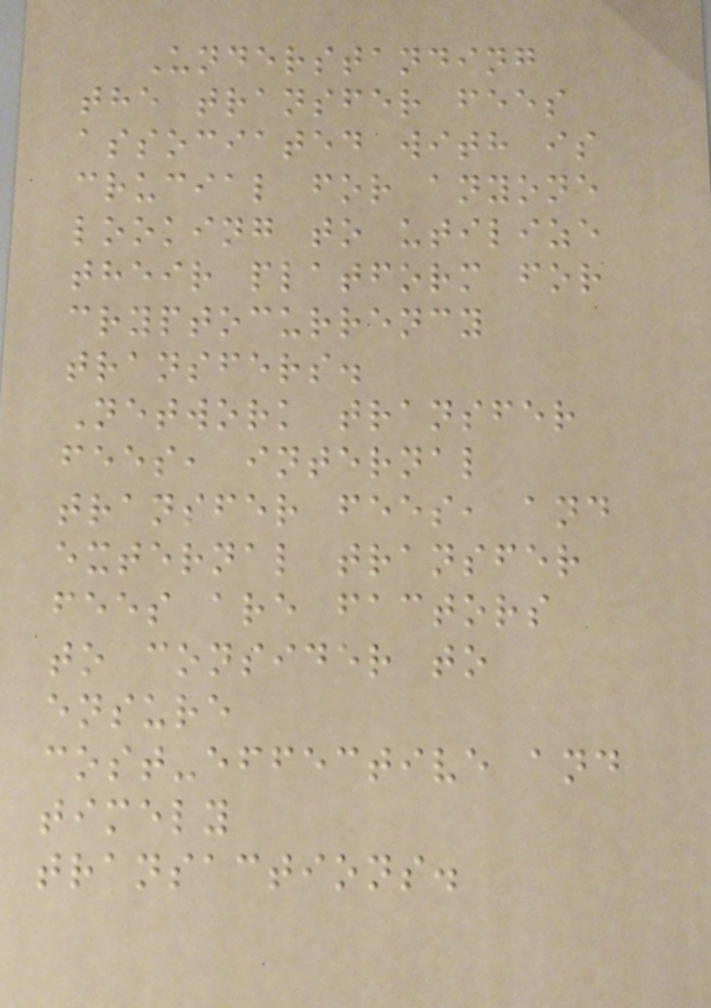Understanding
the transfer fees
associated with is
crucial for anyone
looking to utilize
their platform for
cryptocurrency
transfers.
Network transfer
fees, internal
transfer fees, and
external transfer
fees are factors
to consider to
ensure
cost-effective and
timely
transactions.
